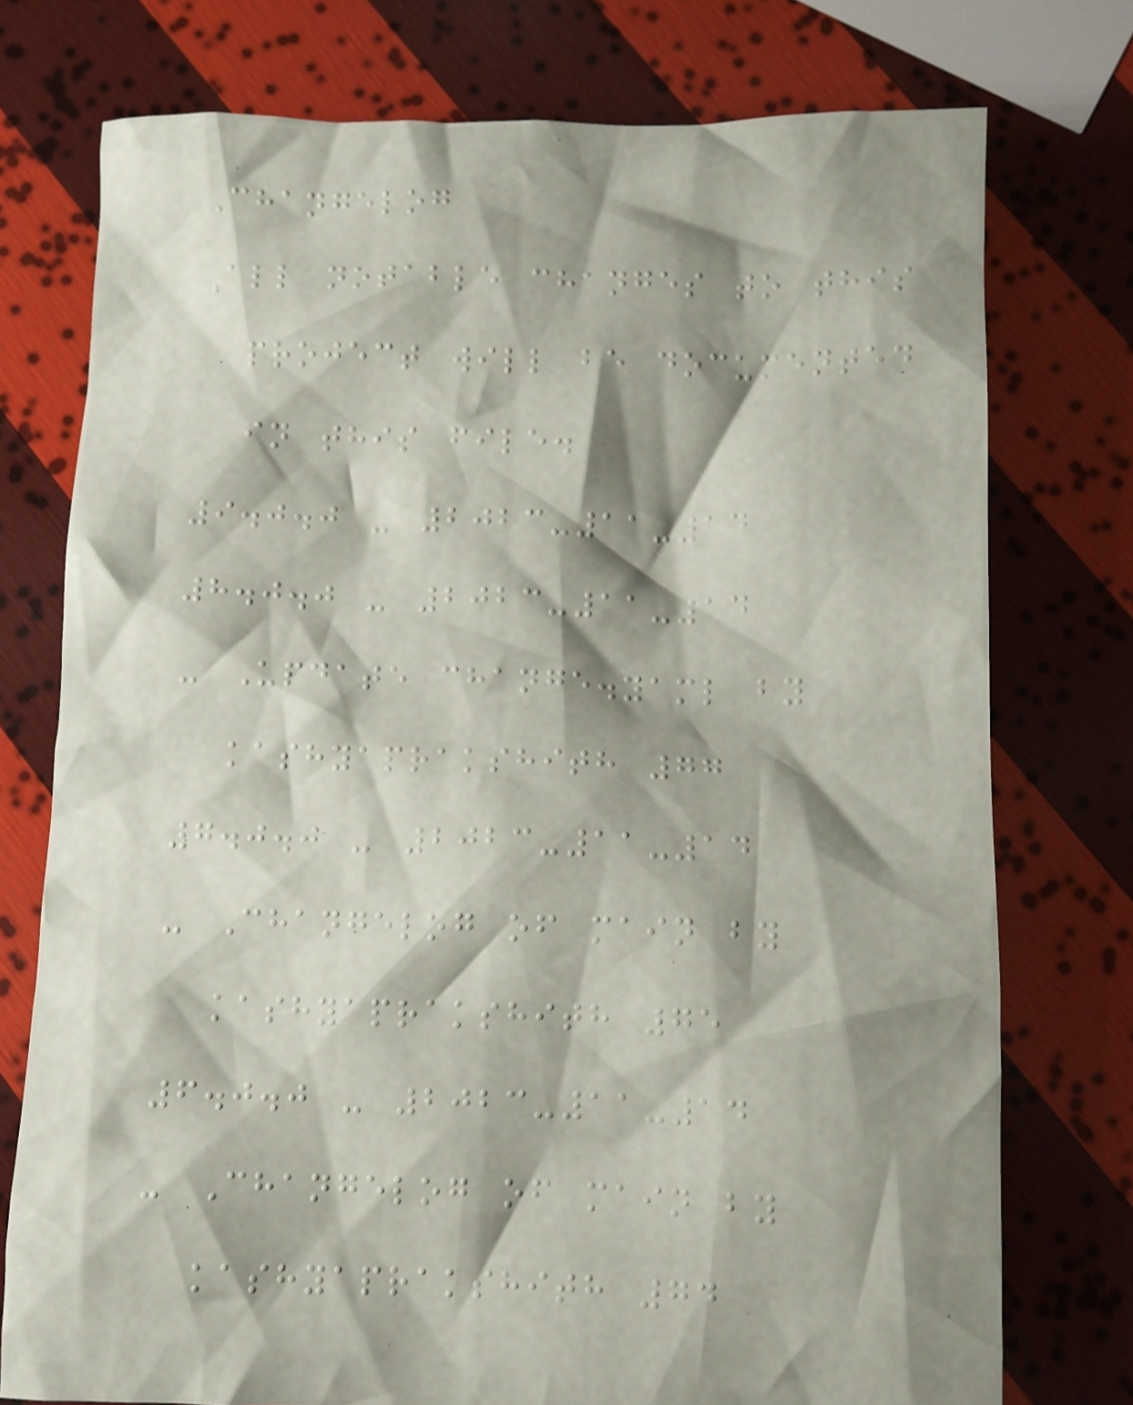Changelog
All notable changes to this
project will be documented
in this file.
9.0.0 - 2023-11-14
8.0.0 - 2023-11-14
- Update change.yaml by
kashyaprakshith 77
7.0.0 - 2023-11-14
- Changelog of main by
kashyaprakshith 75
6.0.0 - 2023-11-14
- Changelog of main by
kashyaprakshith 74
